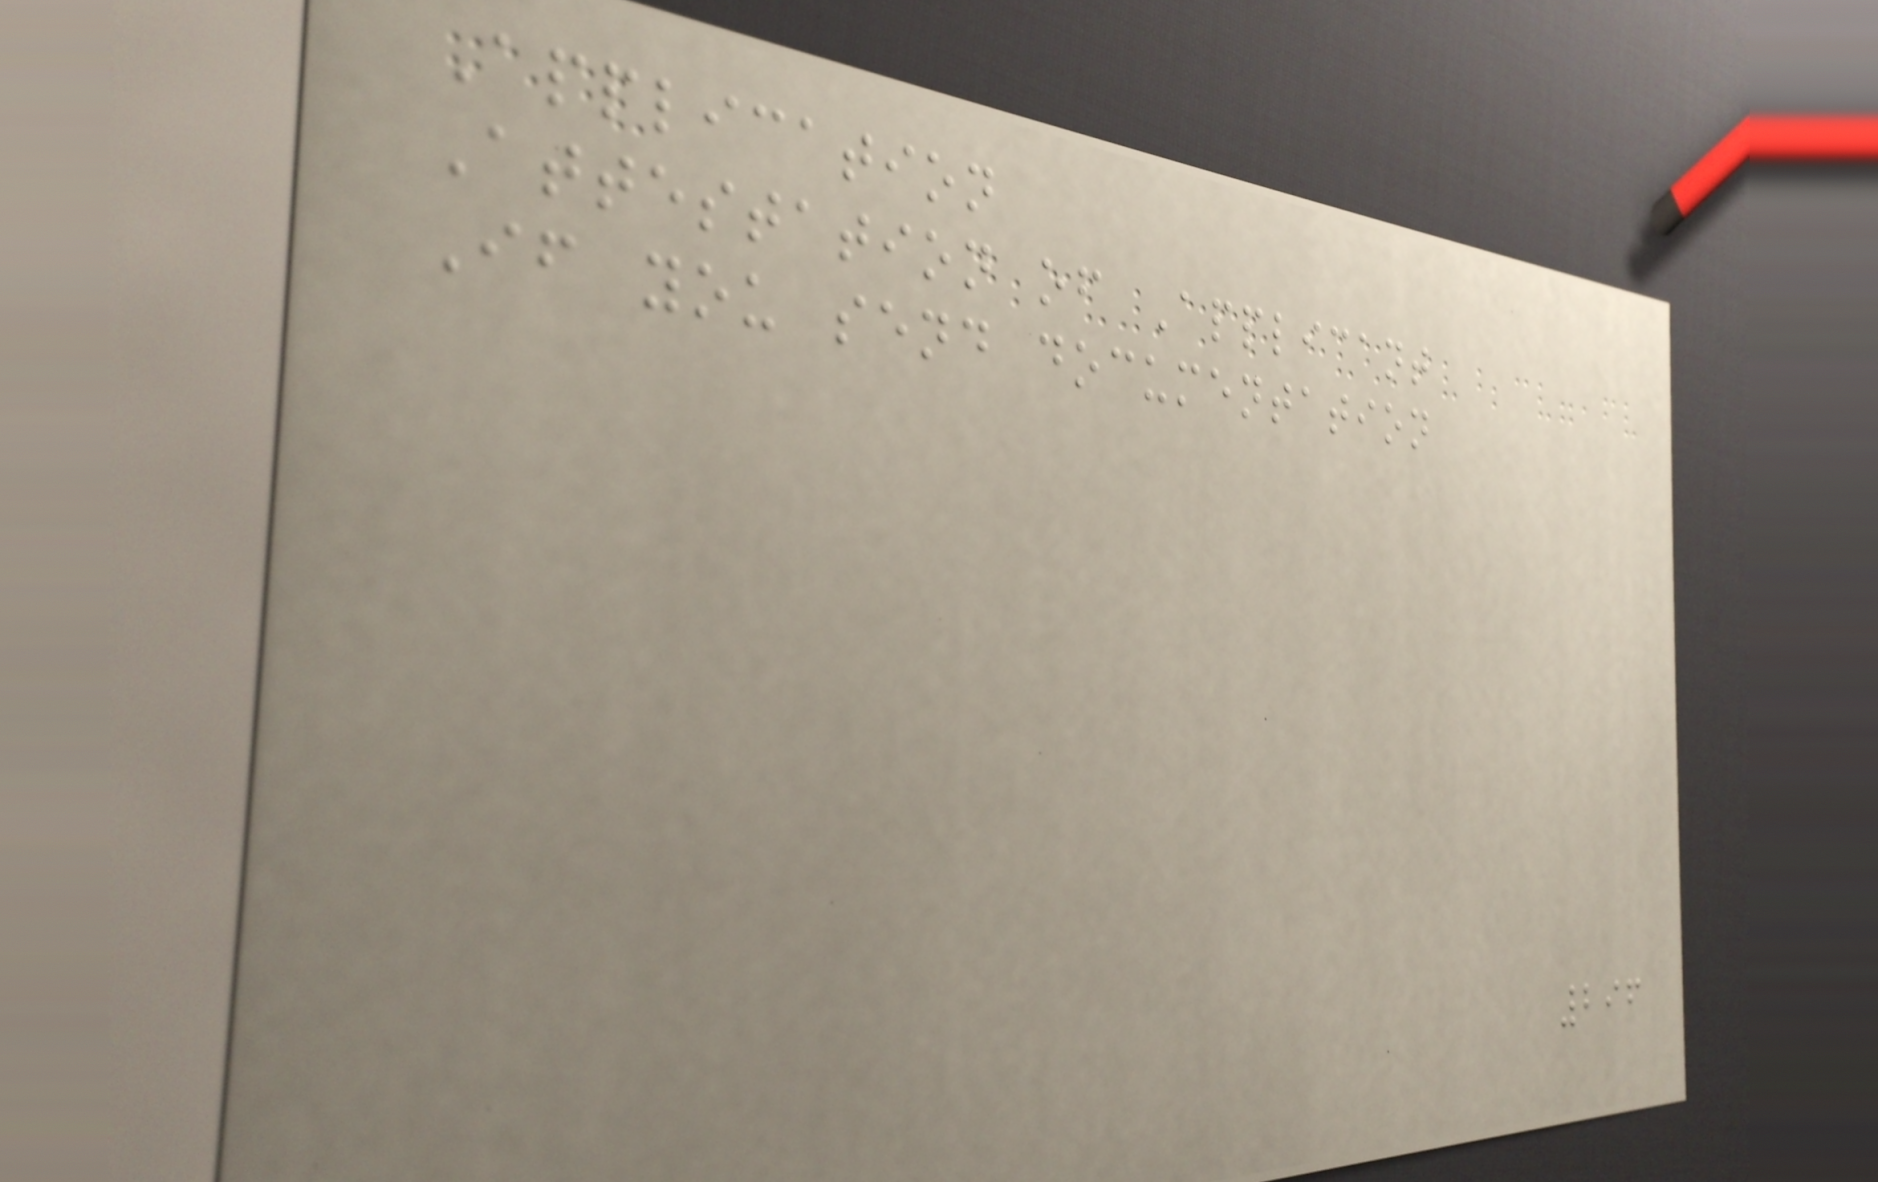Application
Attestation of Applicant
If you send documentation
296
